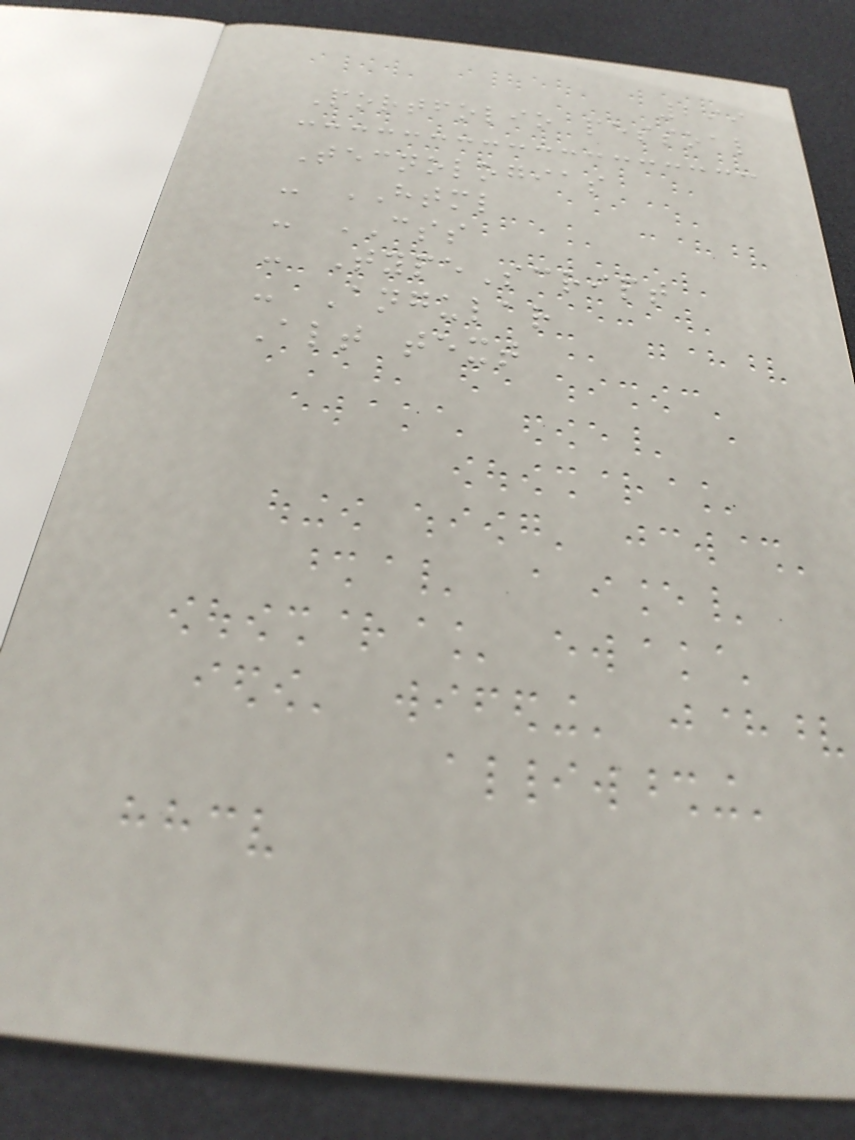299
Portfolio pessoal
Tecnologias
- HTML
- CSS
- TypeScript
- Angular
Alt text
